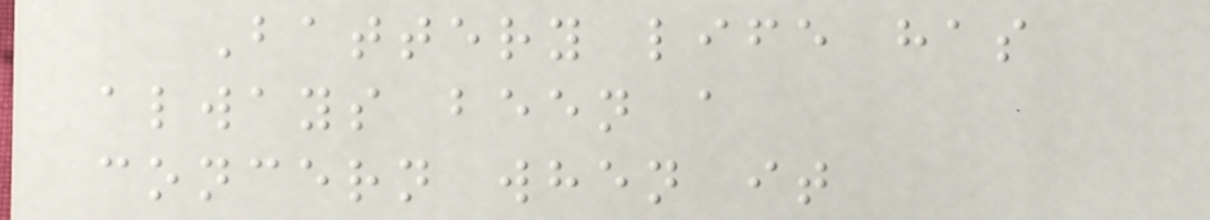Battery life has
always been a
concern when it
